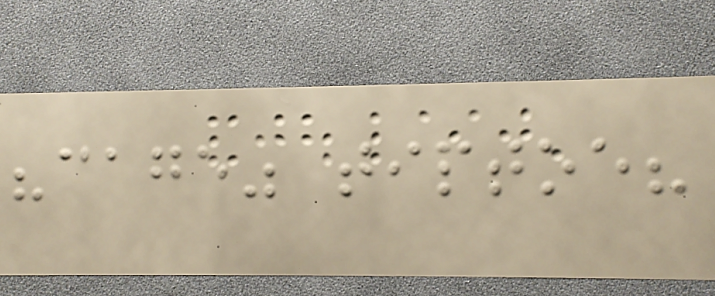"cage" tiptoe?
